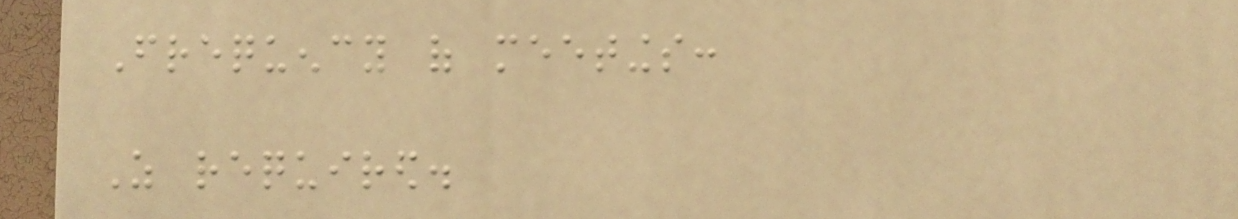Frequency of meetings:
As required.
